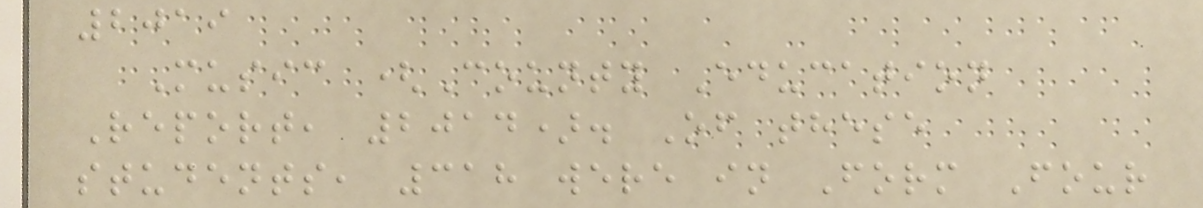2019
Music (County Education
Report, 2014). Of these
students, 318 were in Form Four
